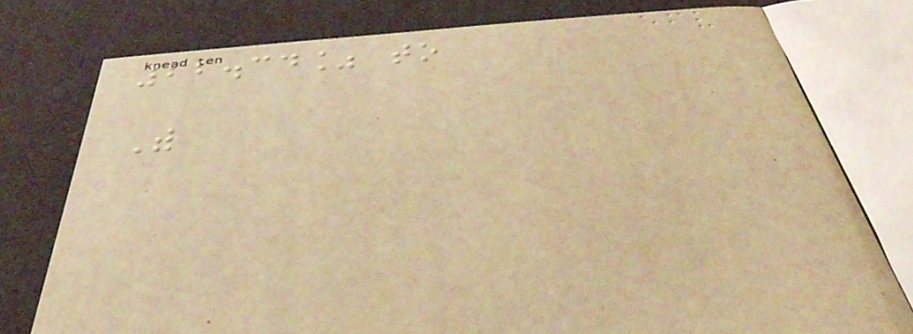22.34% to
With
